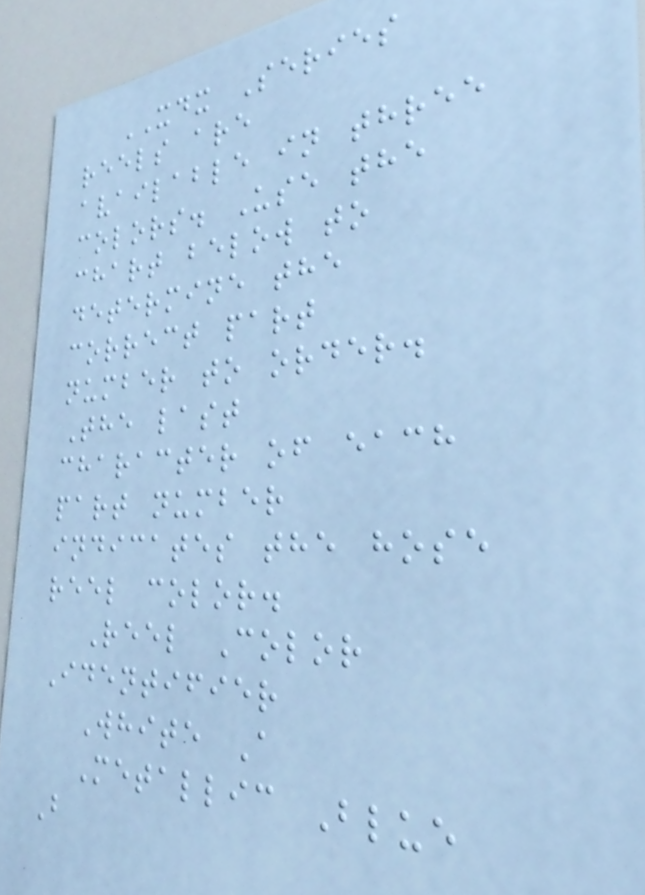XDX Series
reels are
available in three
colors. Use the
chart below to
determine the
correct part
number to order.
The last
character of each
part number
indicates the hose
reel color.
Reel Color
Identifier
White A
Metallic Blue
B
